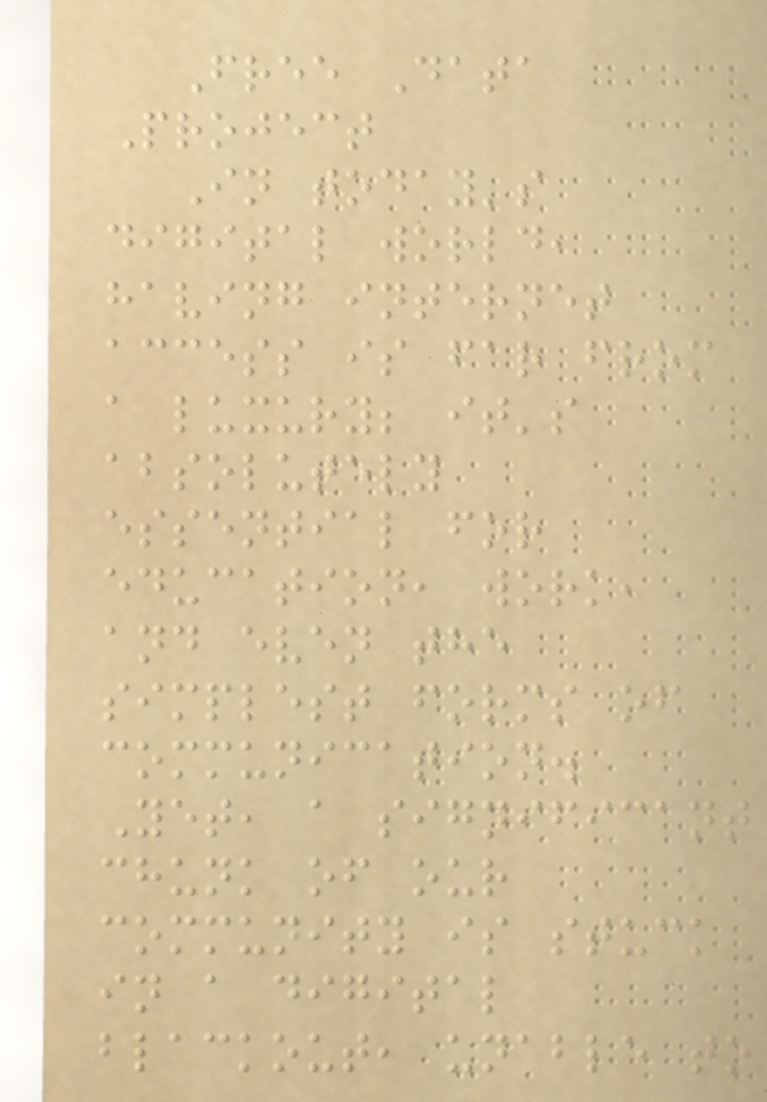Free Data
Project
In today's
digital world,
having internet
access is far from
a luxury; it's
absolutely
essential for
education, work,
and even the
simplest forms of
communication.
Yet, a significant
chunk of our
community is stuck
in a digital
blackout, unable to
